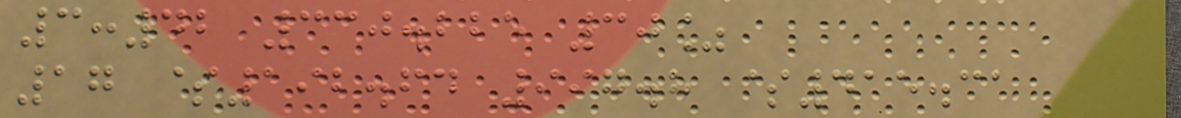3:42 330.225 30%
17 $192.64 997.8 $415.31
